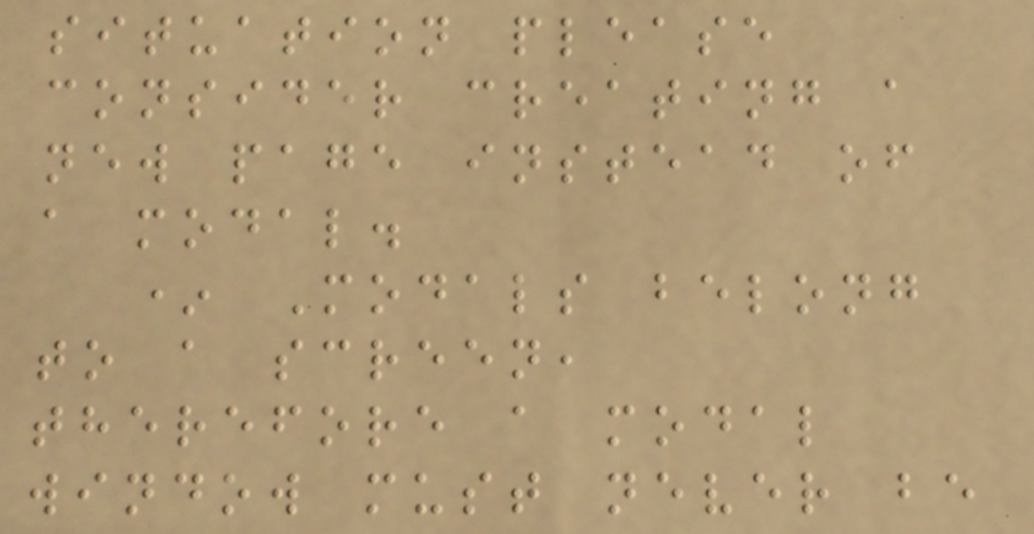situation please
consider creating a
new page instead of
a modal.
* Modals belong
to a screen,
therefore a modal
window must never be
